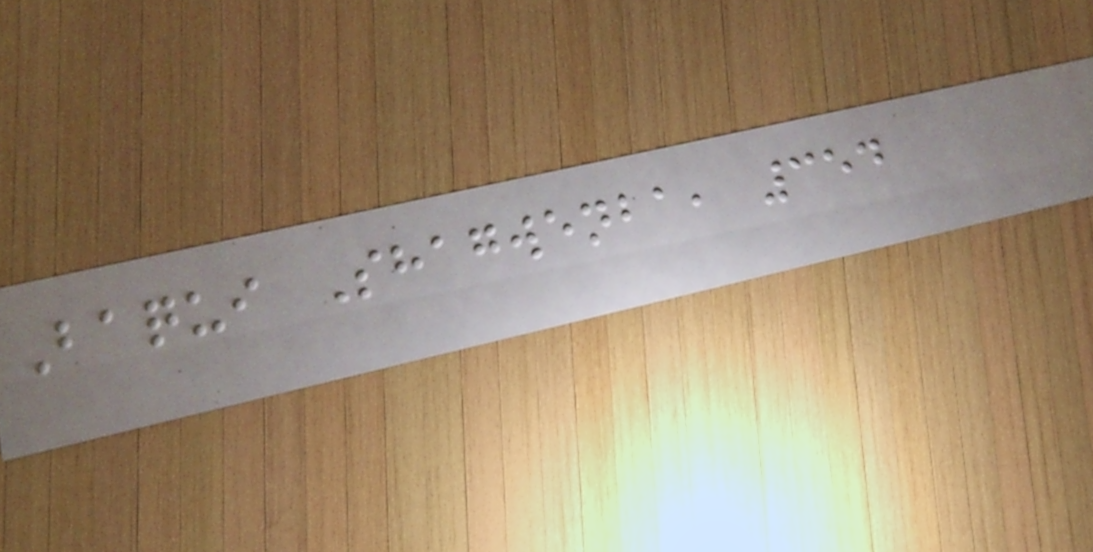Baqui Shagwenba, 354
